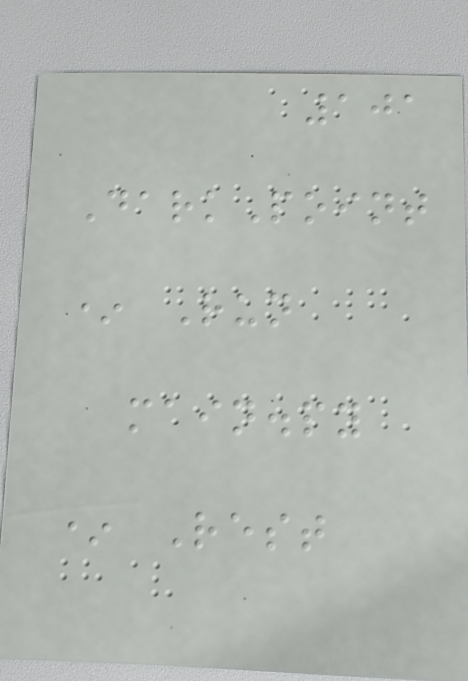101
DarkPoint
* Run
main.py
* Rest
